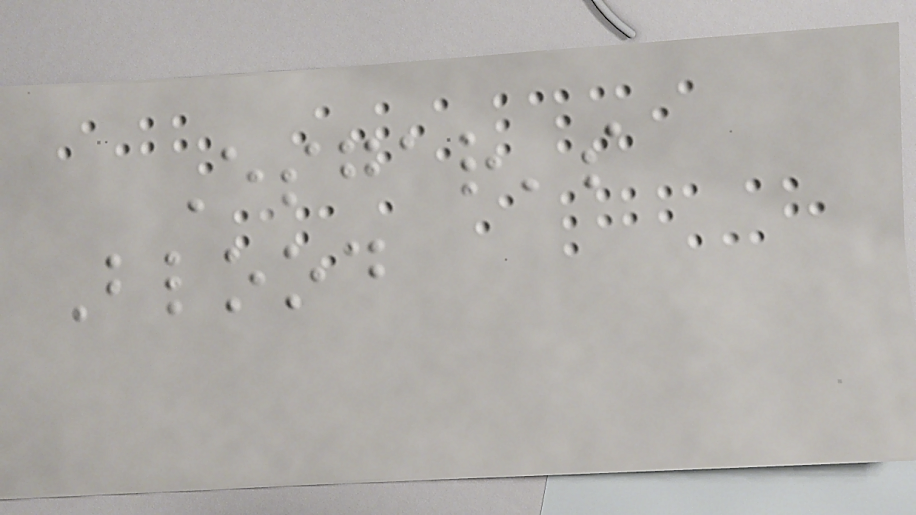Esgar's
Blood
